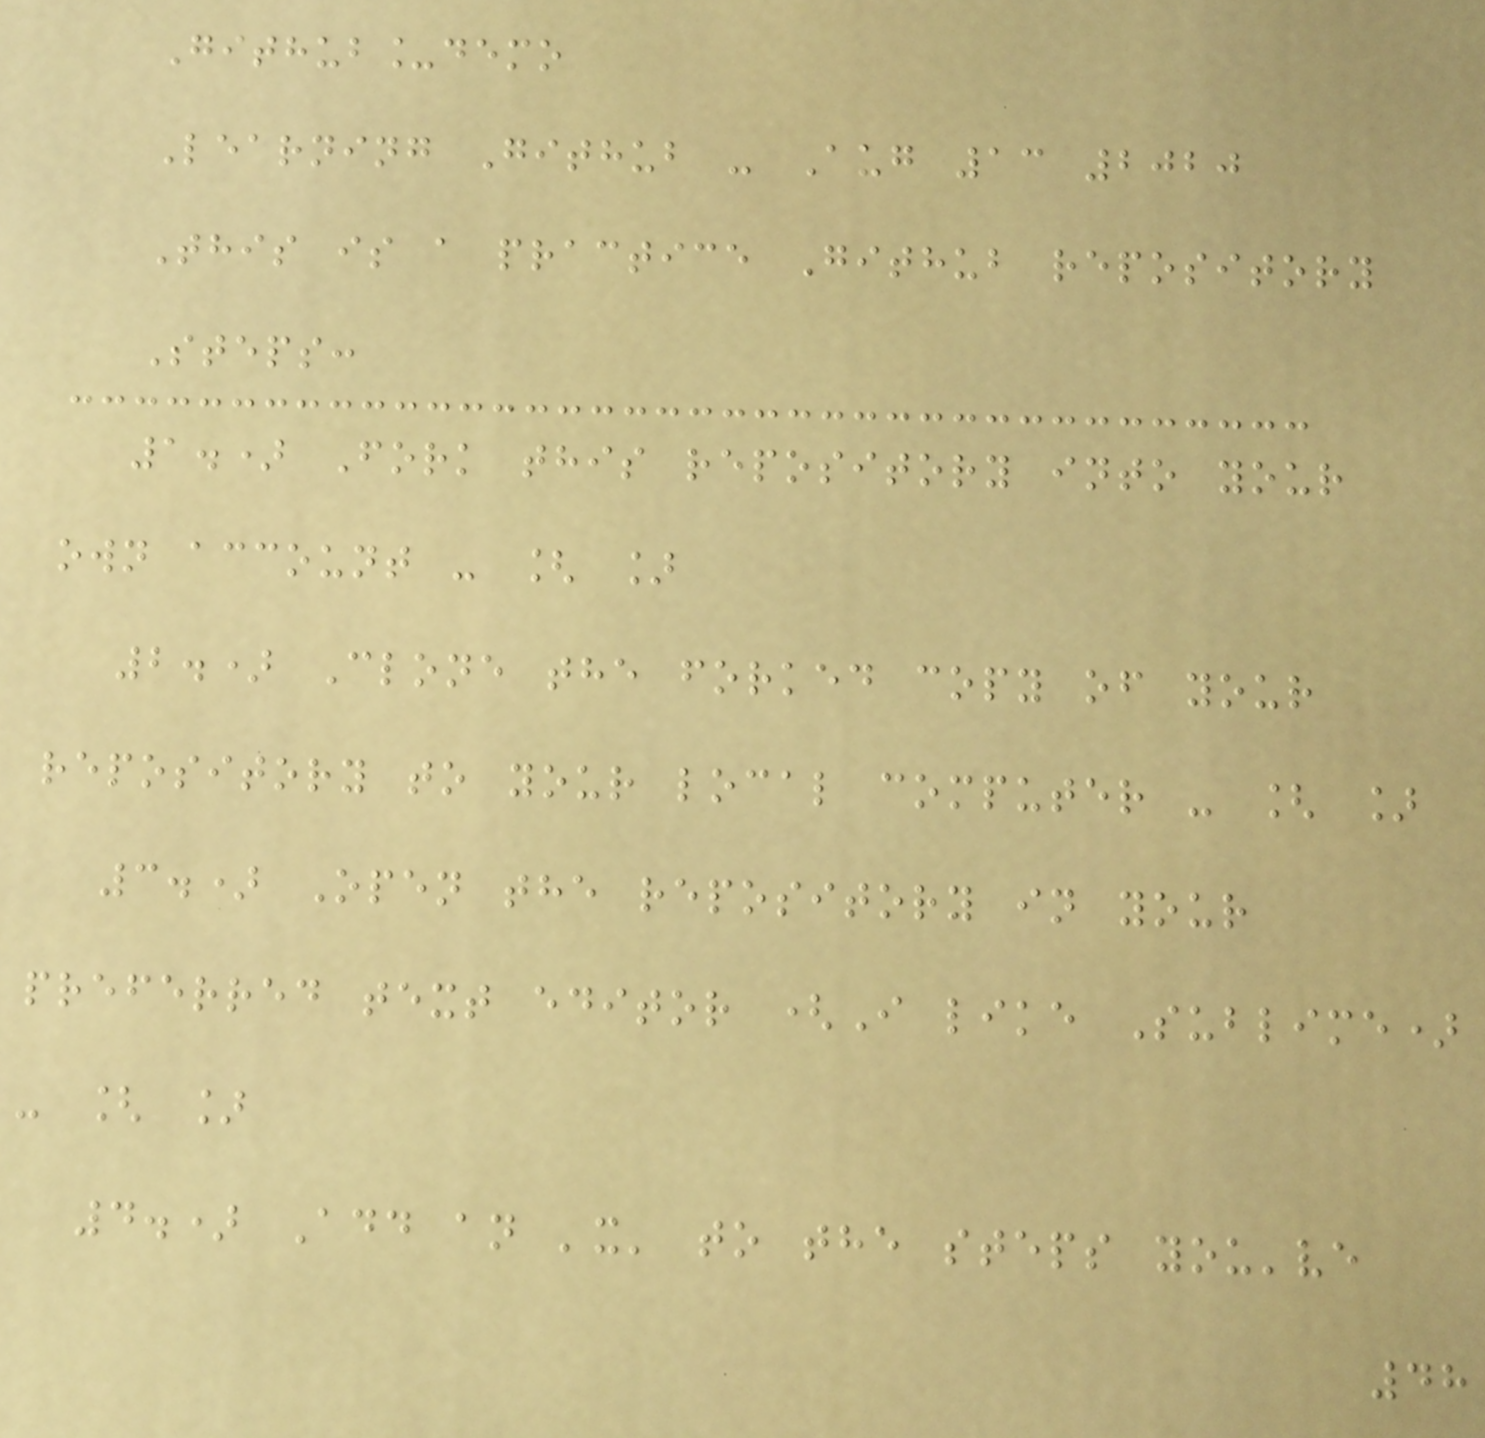Github_demo
Learning Github - Aug 13 2020
This is a practice Github repository
Steps:
1.) Fork this repository into your
own account - [ ]
2.) Clone the forked copy of your
repository to your local computer - [ ]
3.) Open the repository in your
preferred text editor (I like Sublime)
- [ ]
4.) Add an 'x' to the steps you've
48
